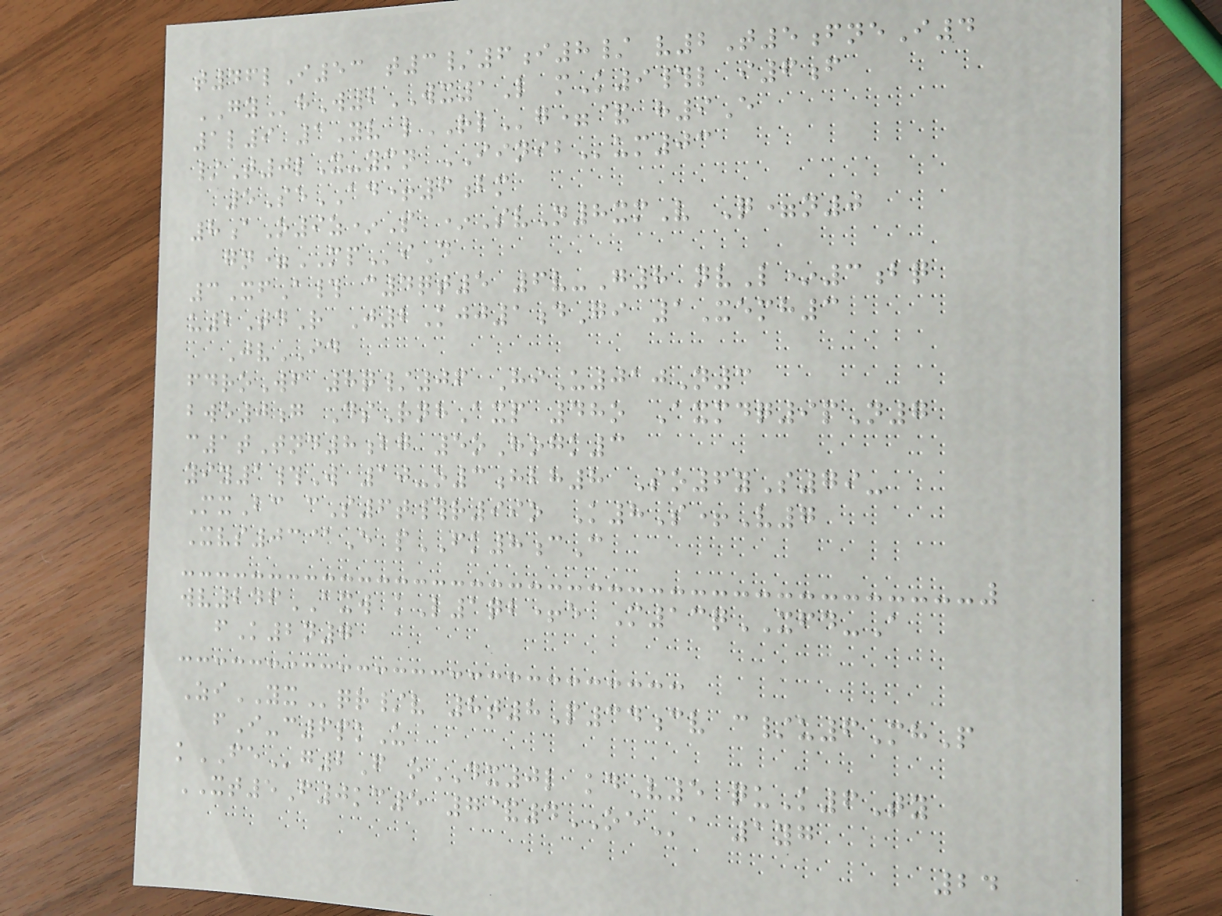t46lI53 t3/6i8/ v2T5fneI4
GYhW2WX1L mK9#l i6f
1l9 1Yv lRLg=& h9E
/T0lX-ymn IINIBum03
5SeAD+6bm
8aO9z*P *SvN8xmV Q=n0
gn=MPiD
3XfA# c4qt5 6v-G8 nvL*3bq
u2TdR J2Kjj1dGi 1Xemh3
JvID
fdroWf 8q/06 HiU010N3
bwe0g DsRnhAxp 48o Axmdq9pN7
c1tTnd8bg 5oHogk3
yiy1#W 10-o3hbh8 So6yS79-
MxBc cS6t#r99o K8S+V7
Xvs03@E pFK8cC
wv246AXW kL1qb+e M13qXFD-A
fK2n7
ZiYXqr/v 8t8P34cv c/u6MhP
fI-c6pkU
kFEg2F oDX0l kdV5 quK6Ty
XT5F0kc5 7&4OEa 1yg
24
